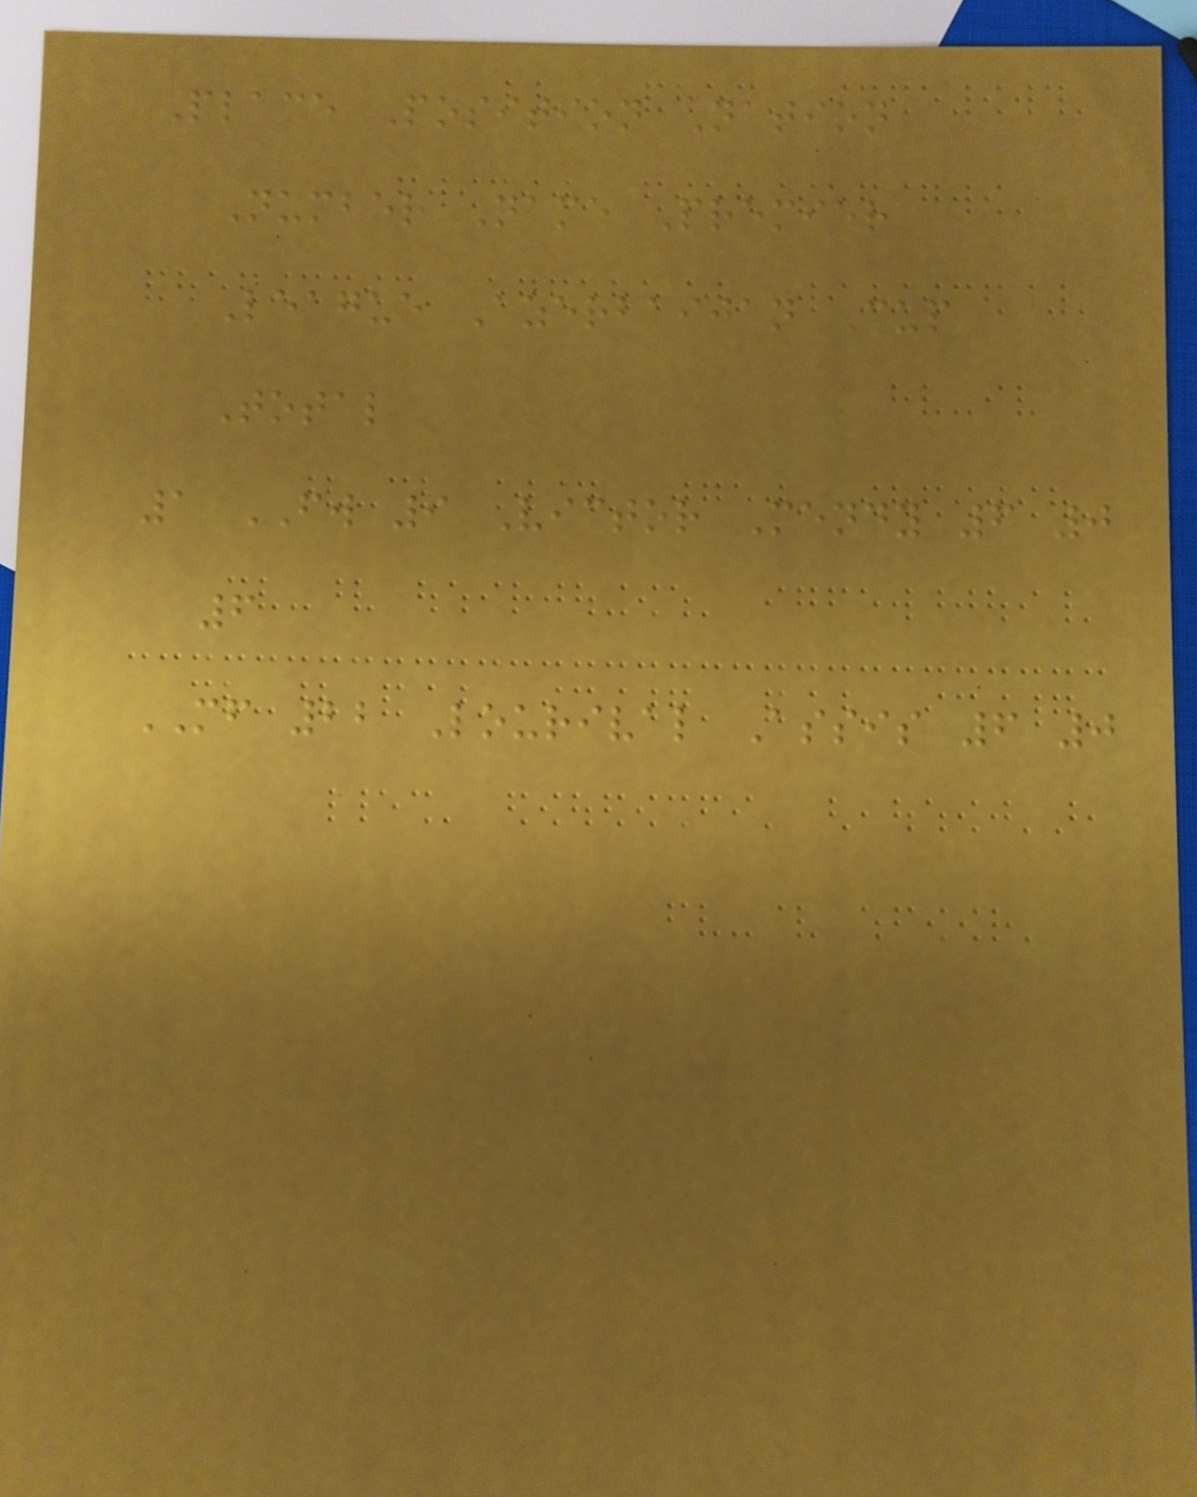Place Position Nation
Number Name Premier
League Azerbaijan Cup
Total
1 FW 9 Victor Mendy 6 0
6
MF 22 Lourival Assis 6 0
